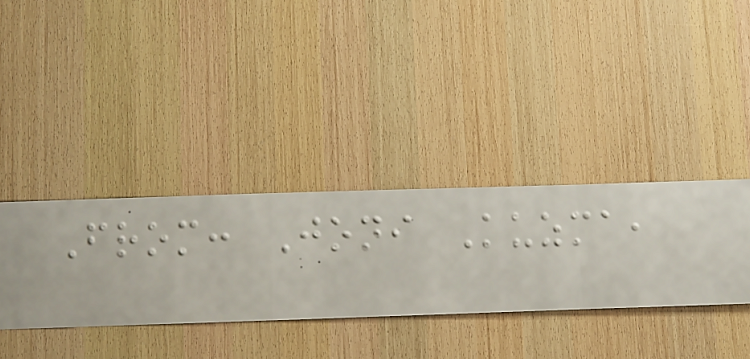From: Joni Kuzma,
